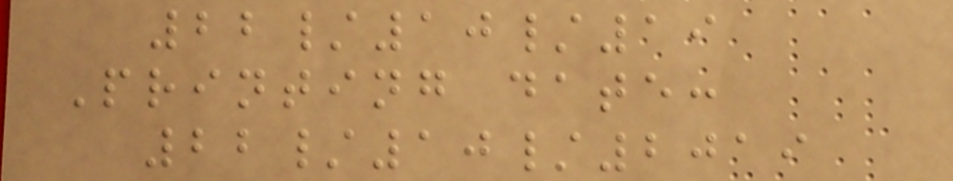22/10/19
Printing date:
22/10/2019
